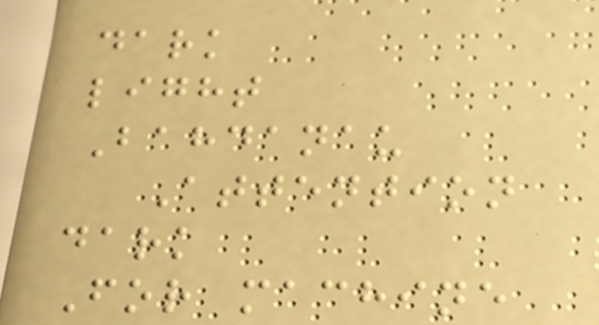dark
light
Bahdanau
Attention
dark
For machine
